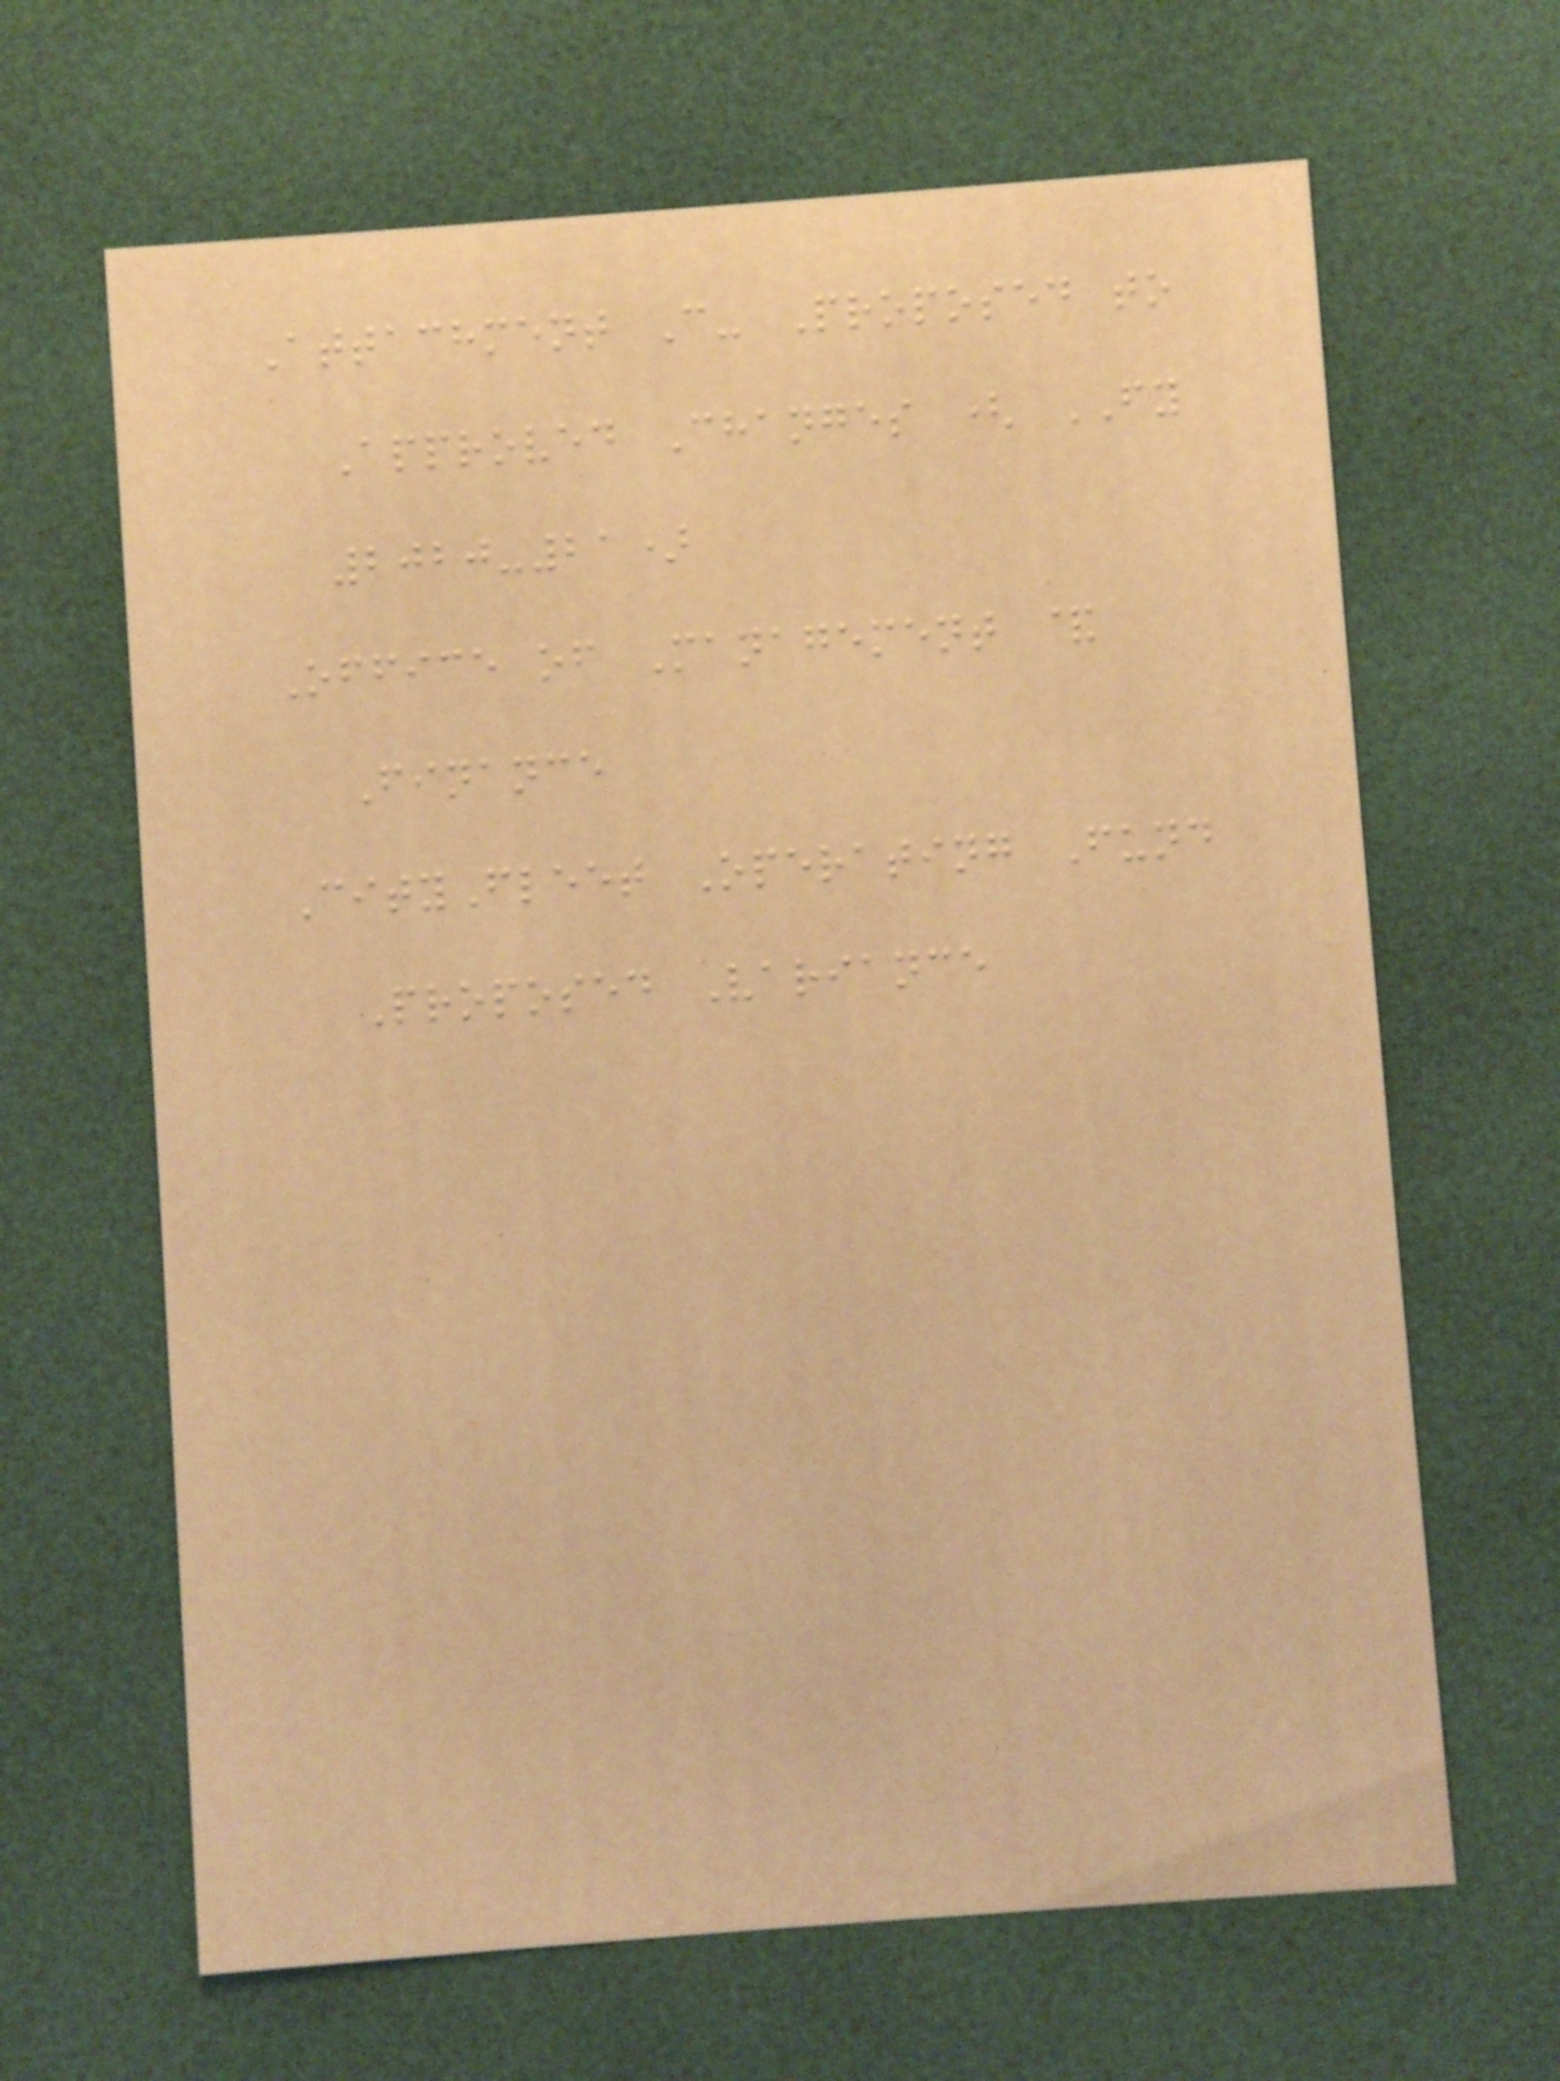Attachment C- Proposed to
Approved Changes ( FY
2020-21)
Office of Management &
Finance
CityFleet Operating Fund
Proposed Variance
